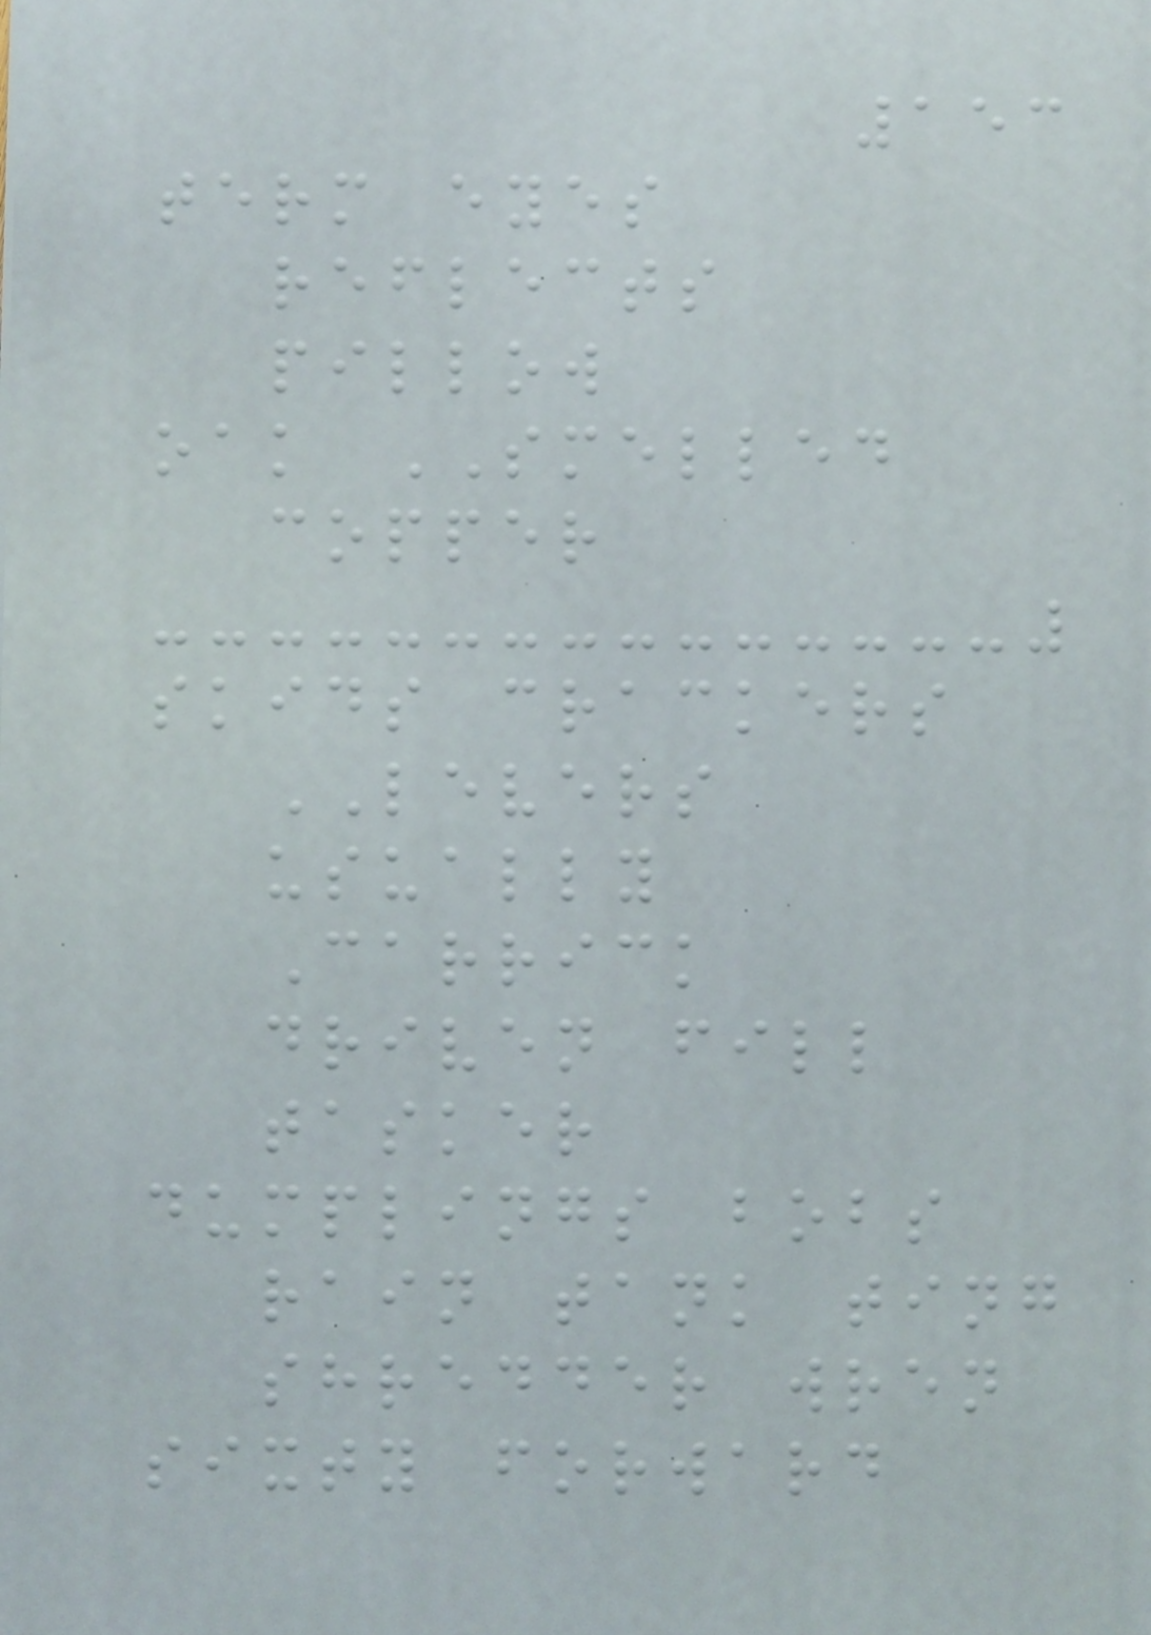153
term eyes
reflects
pillow
oak SMELLED
copper
skids crackers
LEVERS
usually
Carrick
driven fill
tasker
dumplings bobs
rain tank ting
shredder wren
sixty forward
